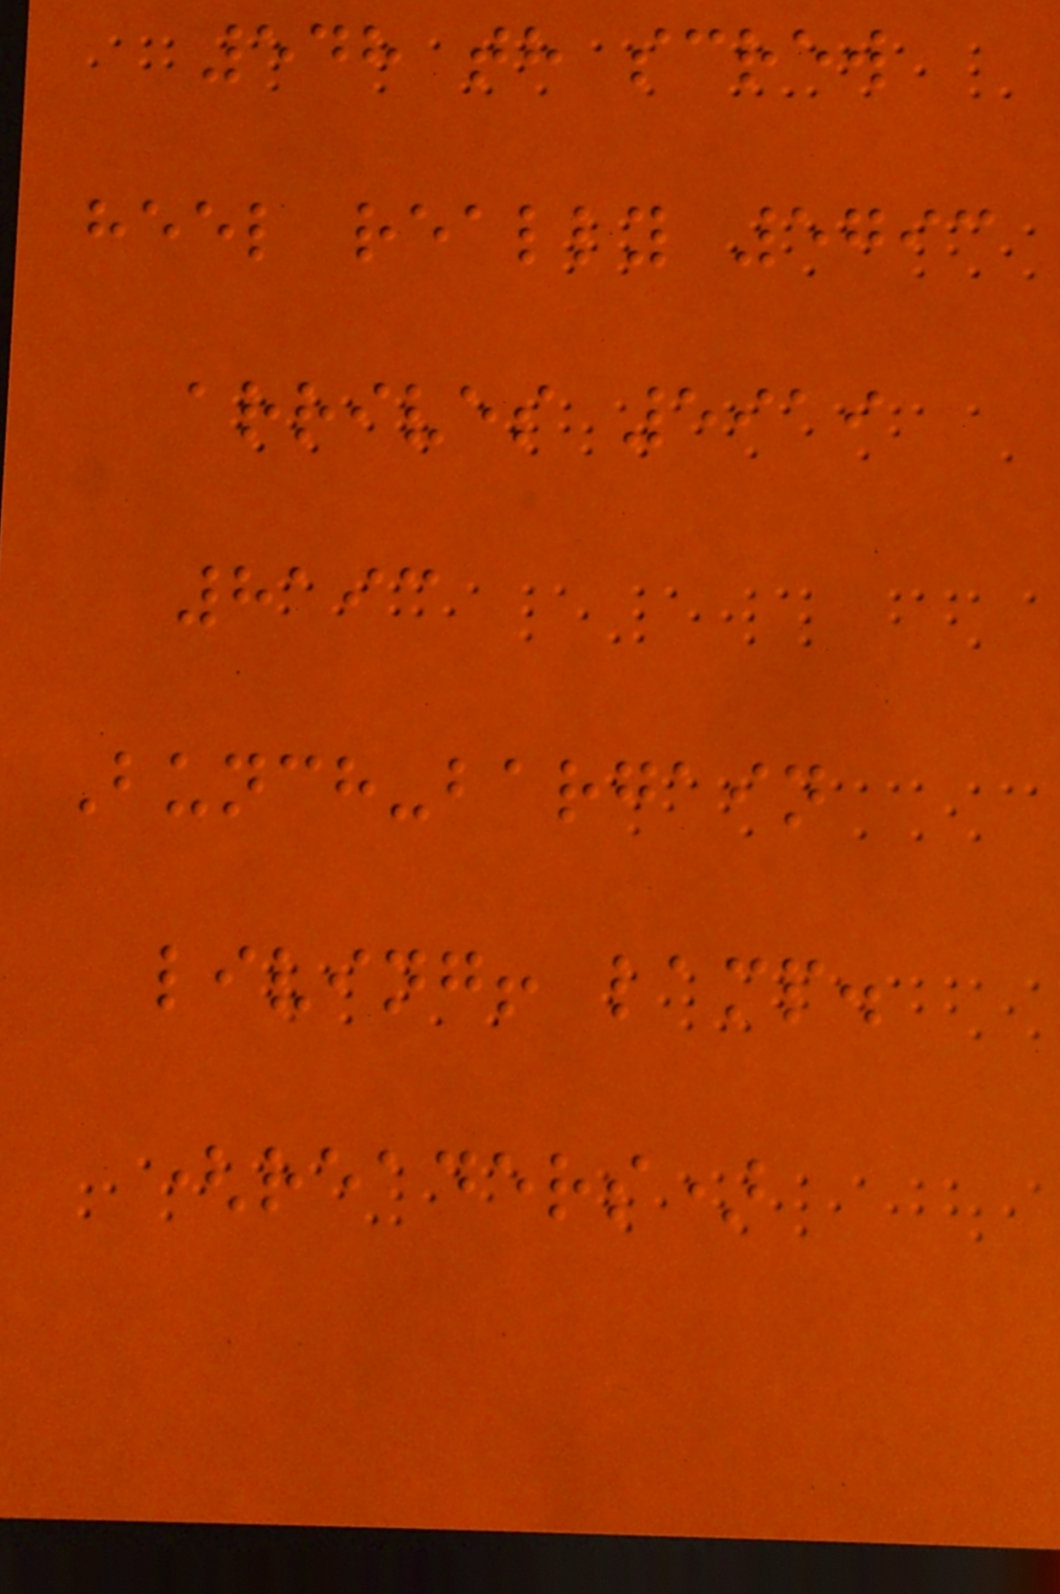548 th screw
heel really 5793
arrives 5919
8193
Bunch-bargain
living! lamp.
(readers)
